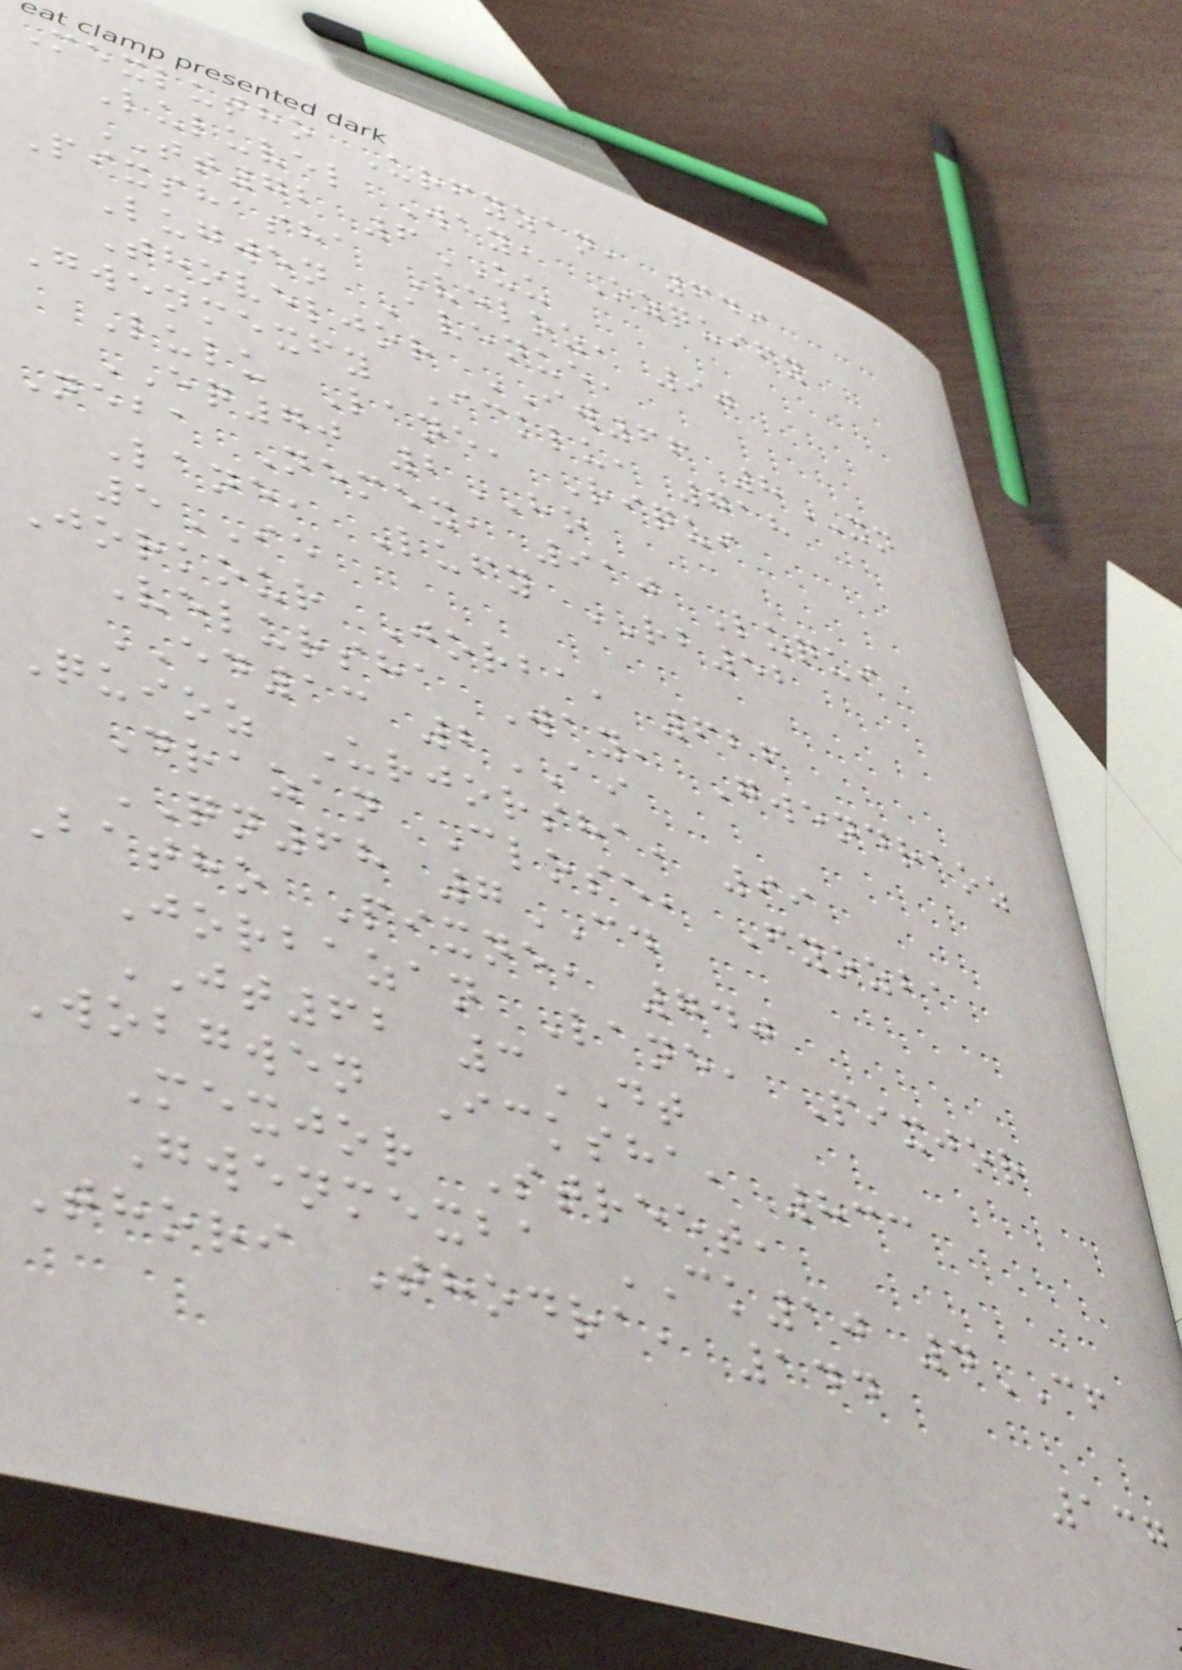Mexlutho Urfyzan, 649
Luluvel Way, Ozquify
TT72 6UU
Pixshasha Veloz, 90
Lugwen Avenue,
Thoveljor IW66 8XN
Gwenmexfy Icklu, 718
Lulu Lane, Riqui
EQ70 2HO
Neba Nemex, 910 Luqui
Lane, Lufy RB52
5IE
Jorkour Jorba, 626
Velursha Way, Gwendraoz
ED13 2AI
Quioz Urjorsha, 99
Drazan Close, Fyozba
QN68 7CD
Batho Pixne, 740
Jorbazan Lane, Pixjor
JT62 3DT
Wobgwen Icksha, 833
Mexjor Street,
Gwenmexba CK10 4CF
Thori Thodra, 144
137
